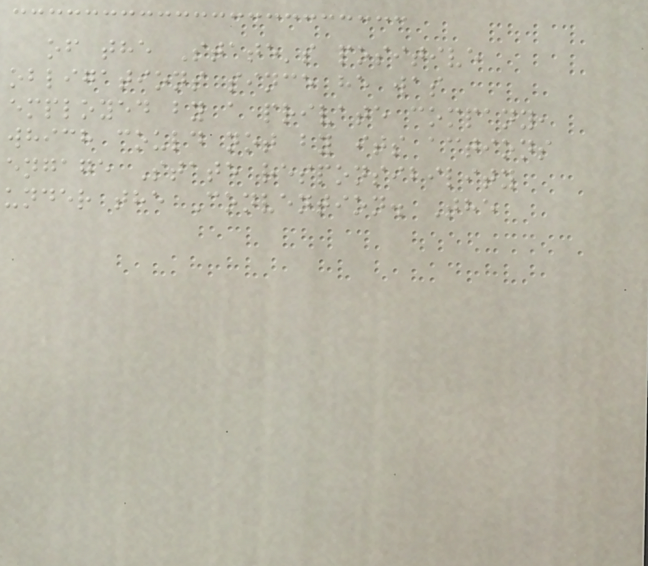of the State's positive
obligations since he was
employed by a private company,
which could not by its actions
engage State responsibility
under the Convention. The
